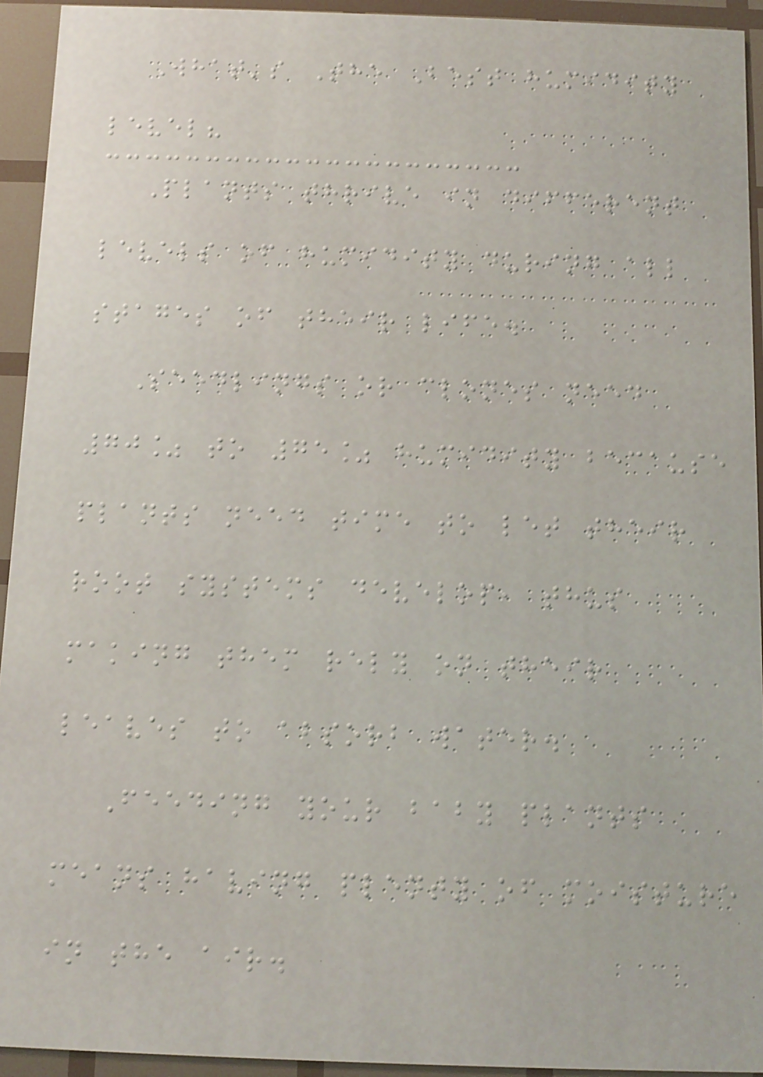What's The Best humidity
level?
Plants thrive in different
levels of humidity during all
stages of their life.
Seedlings or clones need
70% to 75% humidity because
plants need time to let their
root systems develop, thus
making them rely on their
leaves to absorb water.
Feeding your baby plants
means having plenty of moisture
in the air.
